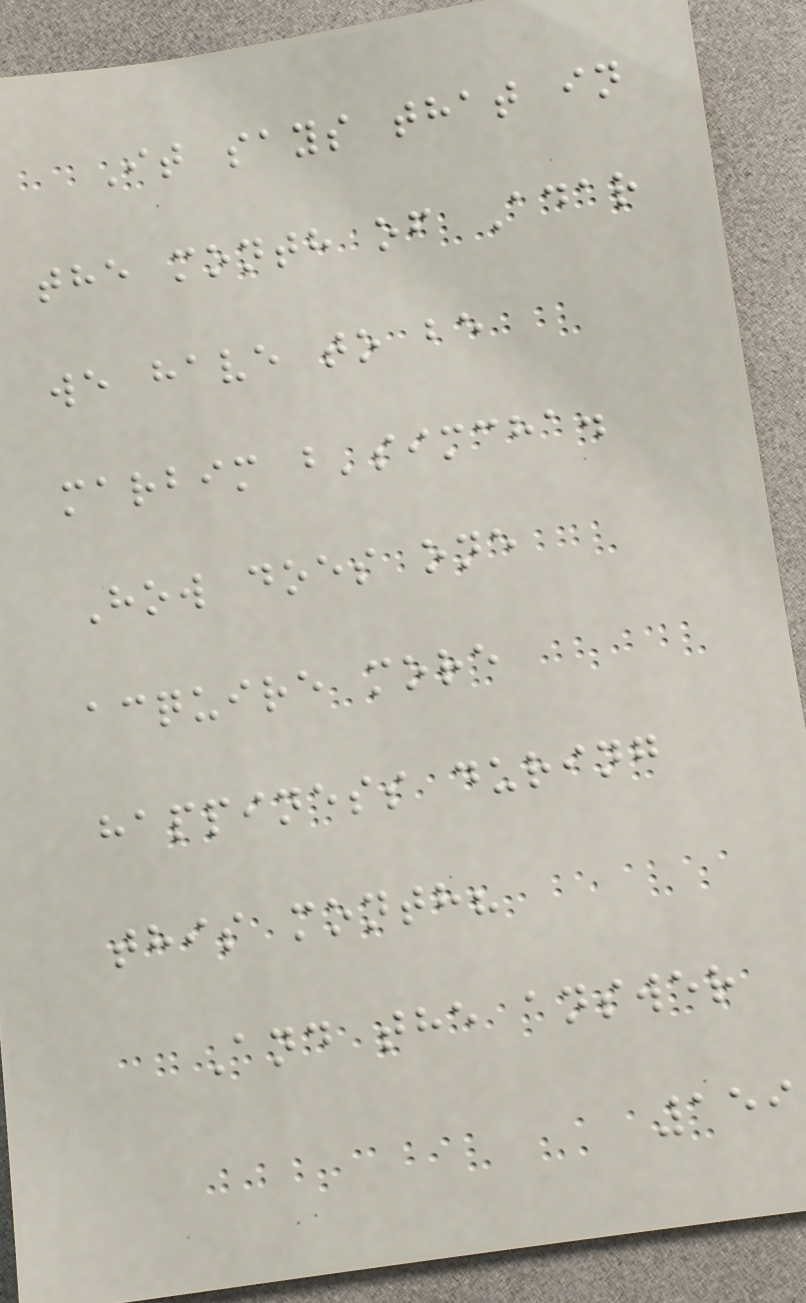It says that in
the month of Adar
we have to be
marbim b'simcha.
How does one
acquire more
happiness during
this month?
And the answer
159
